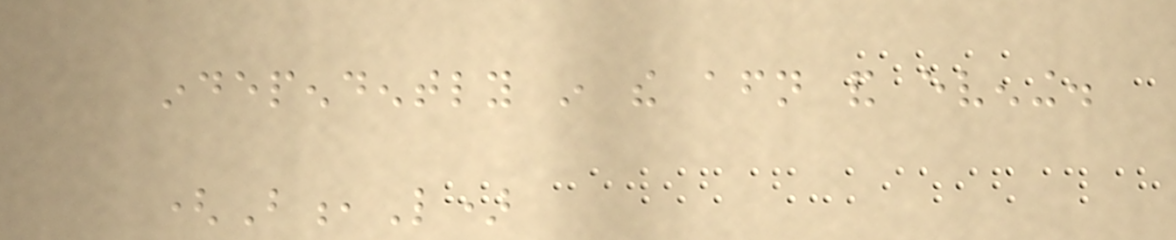independently in the afternoon and evening.
(B,L)
